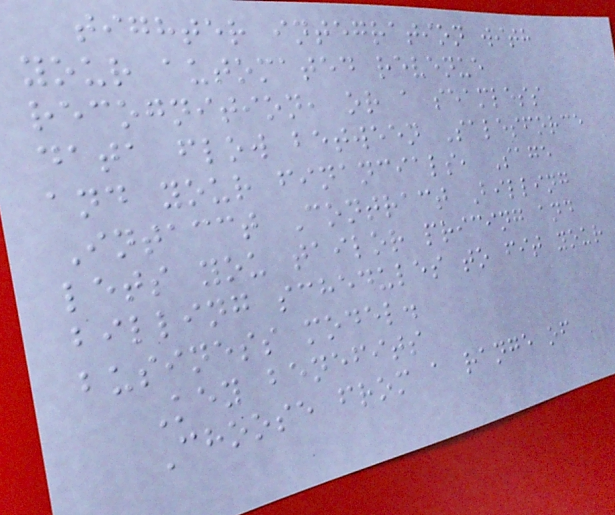tighter integration with
your automated revenue
recognition, or a seamless
data flow between Salesforce
and your financials, Sage
Intacct Contract Billing
lets you tailor pricing and
billing schedules to fit your
business model.
Key benefits
Choose from a range of
